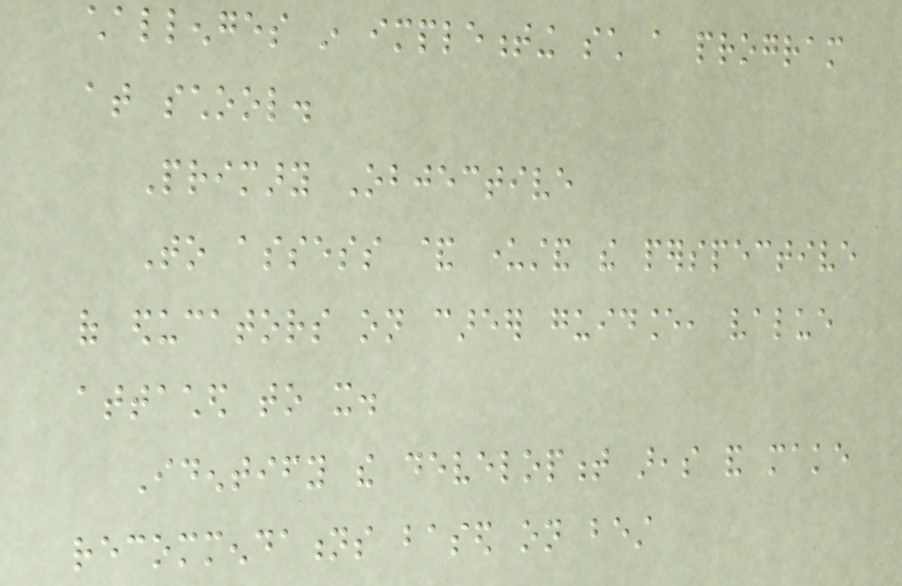challenges in implementing such a program
at school.
Primary Objective
To assess & understand the perspective
of educators on career guidance, value
attached to it.
Identify the development areas and make
recommendations based on best
